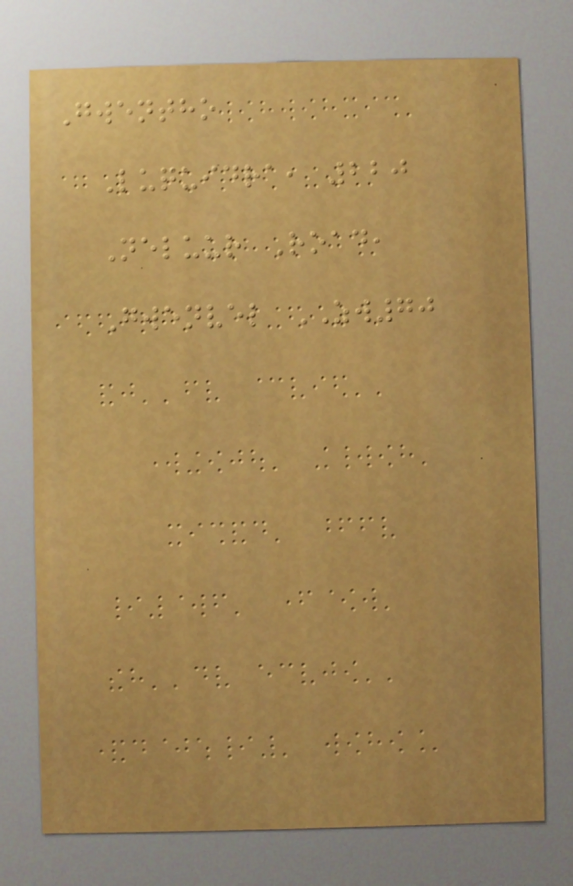Gwentho
Luquidra, 220
Neluur Road,
Gwenvel ZW70
